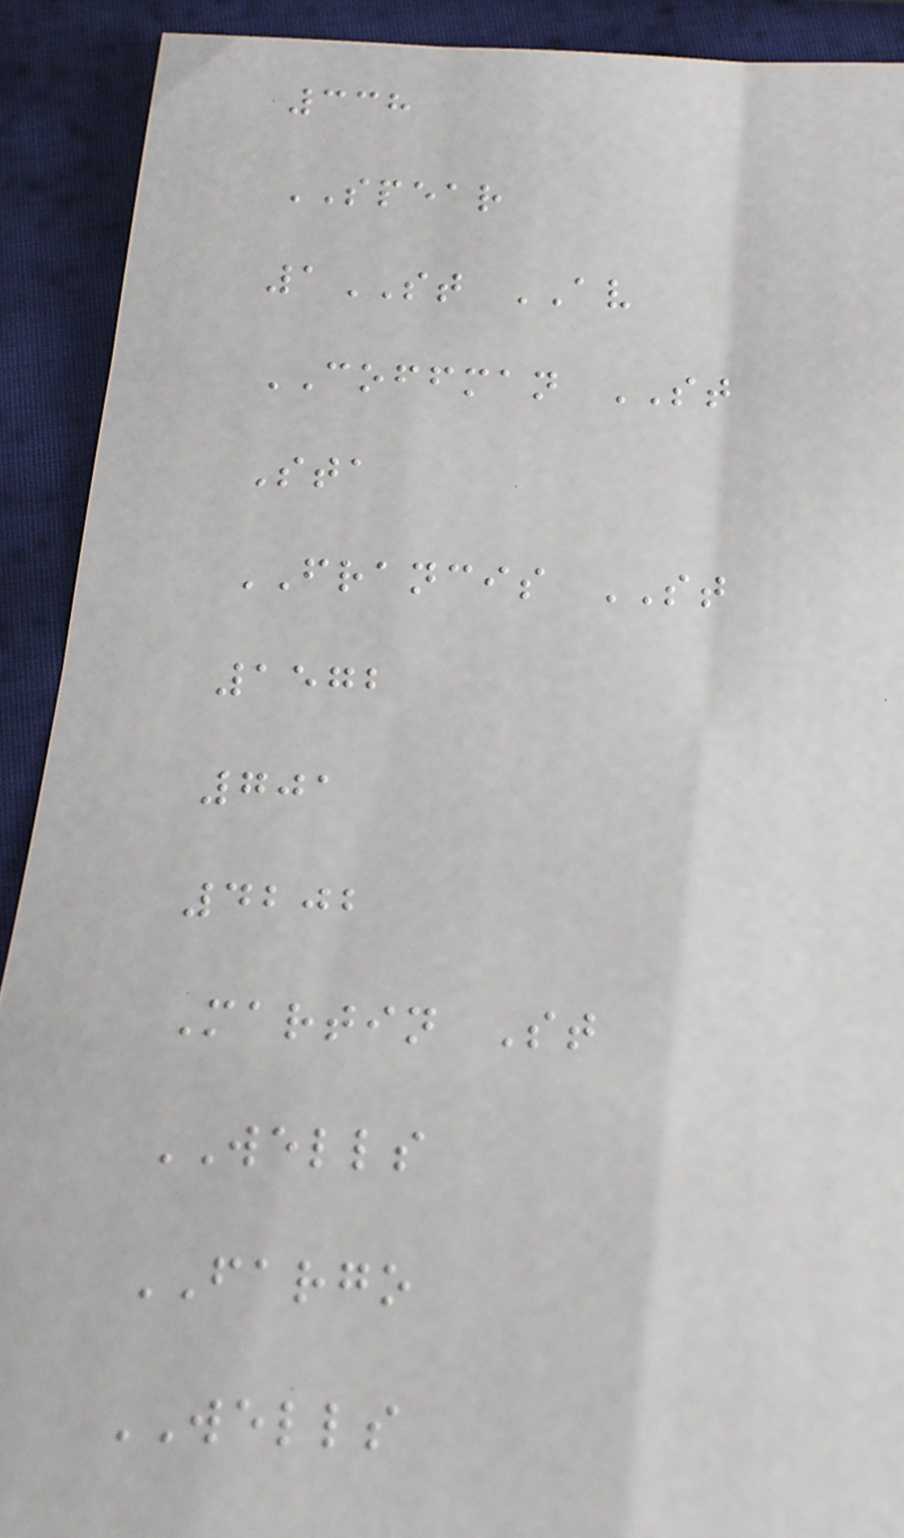338
SPEAR
1ST AV
COFFMAN ST
Sta
FRANCIS ST
1572
701
4202
Martin St
WELLS
FARGO
WELLS
